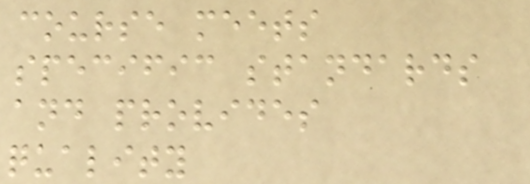course meets
specific standards
and provides
quality
